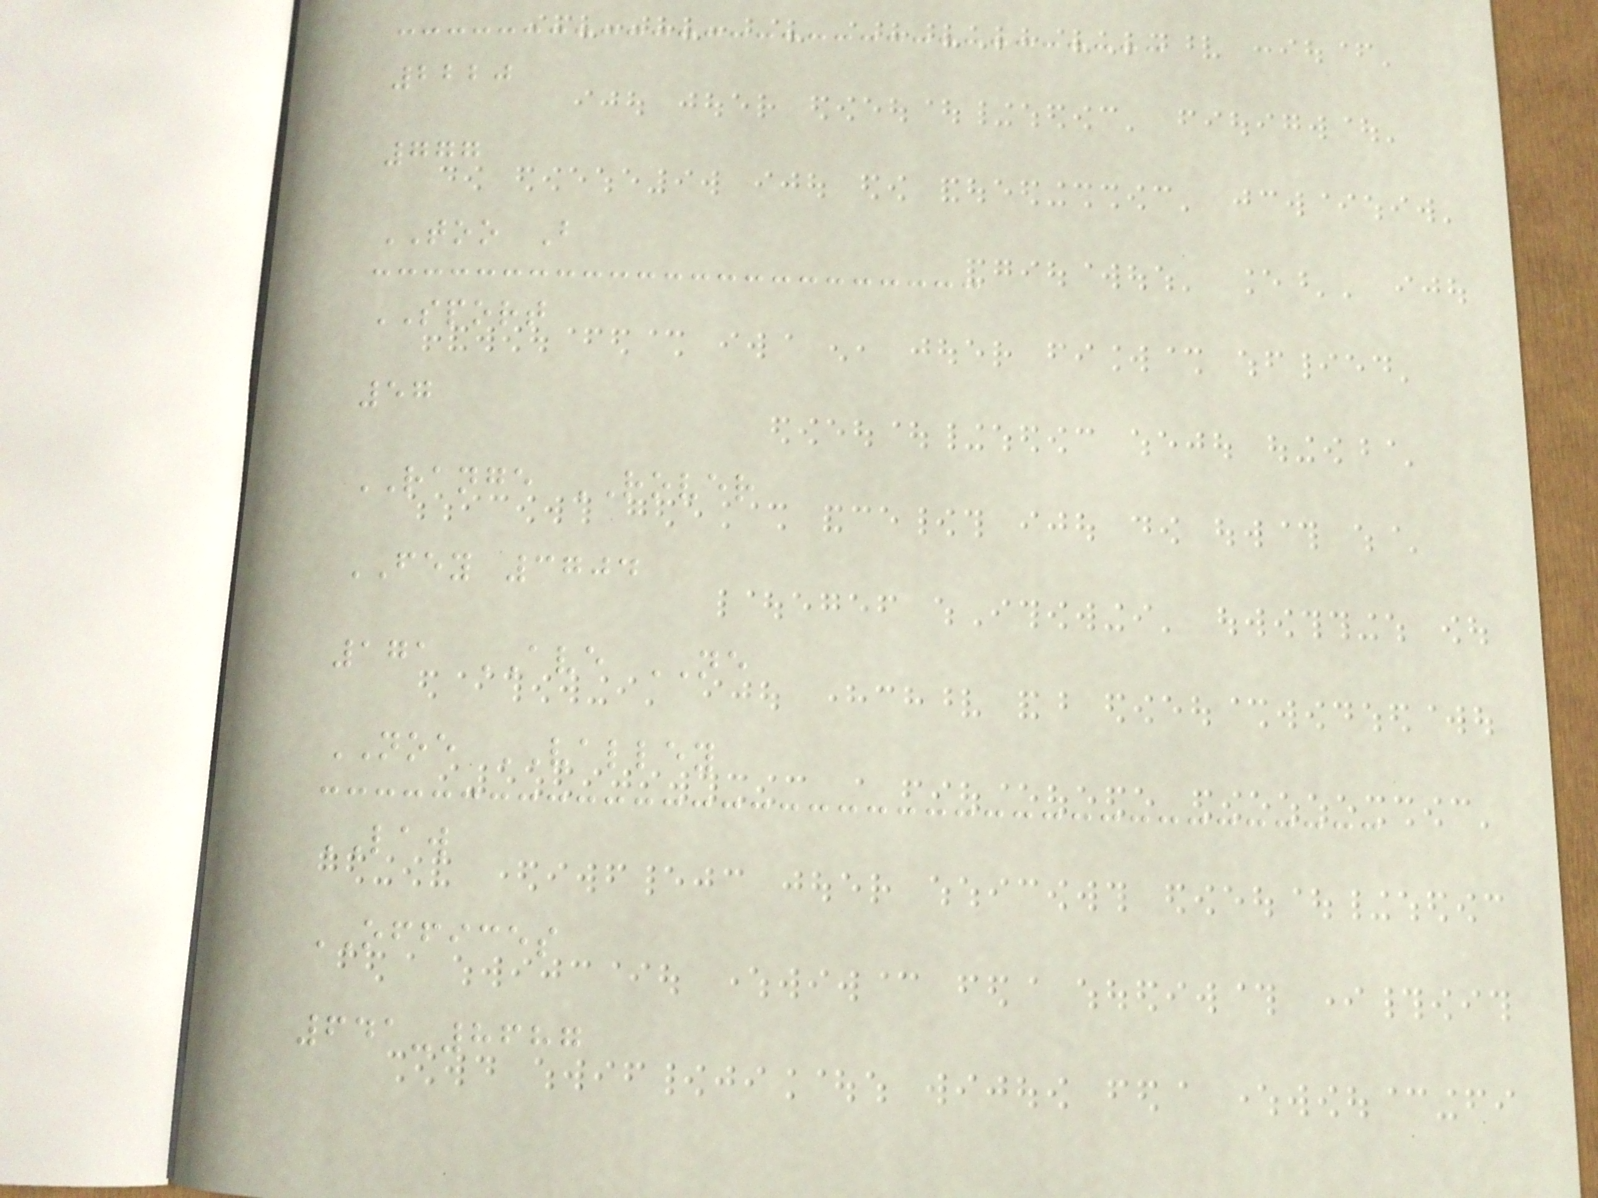2220
777
TOO B
SPORT
57
RANGE ROVER
FEY 3704
171 AVE NE
NOE VALLEY
LAW
OFFICES
641-8687
